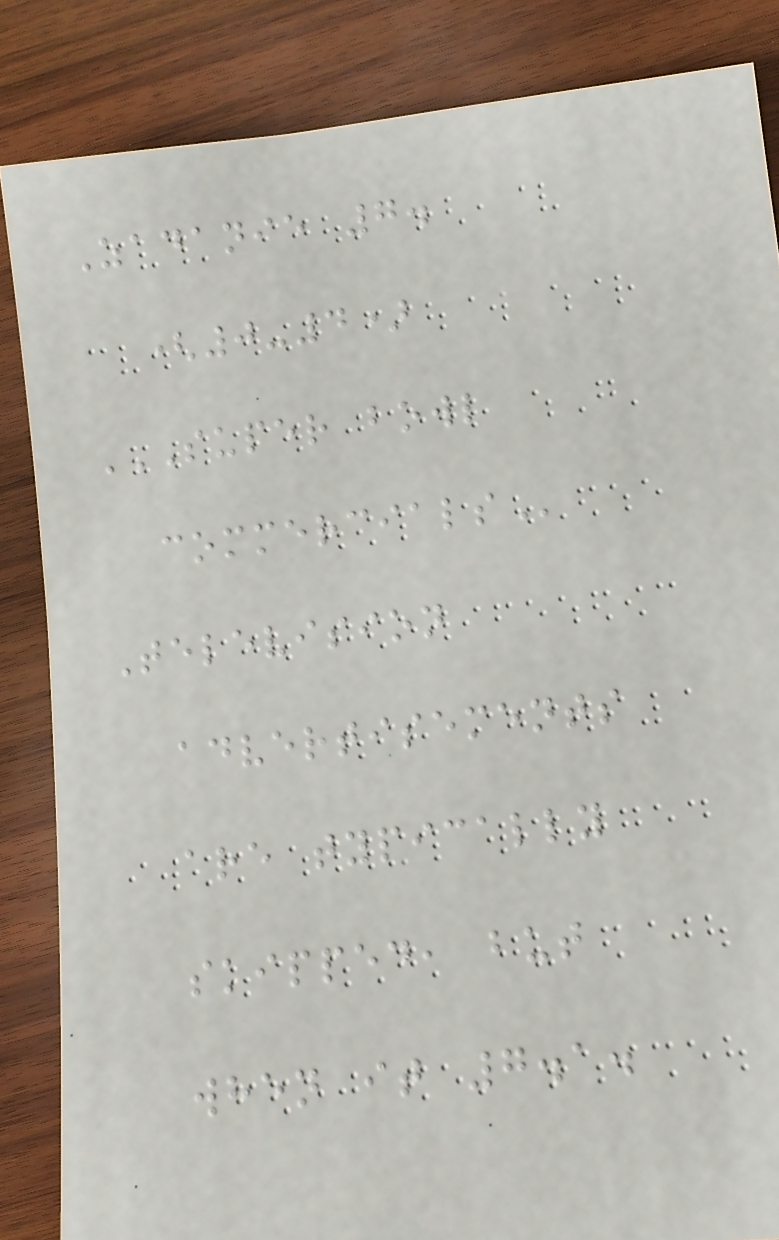Zadanie 7.
(0-4)
SUPER BOWL
COMMERCIALS
Television
advertisements
are typically
skipped, but
when it 7.1.
